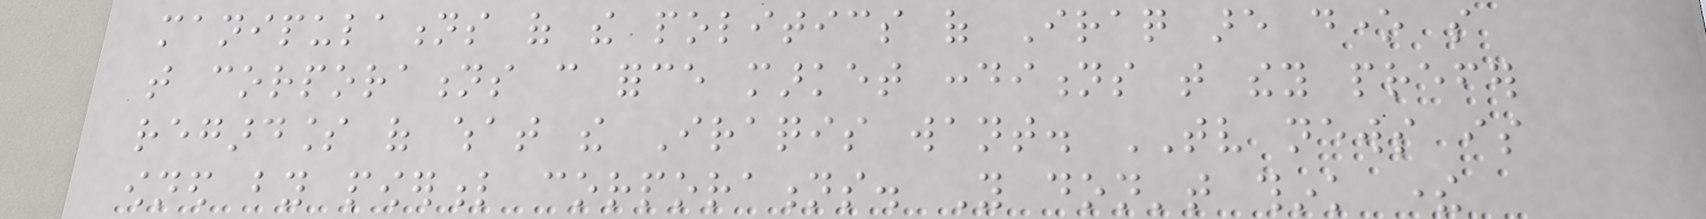manipulations of the politics of Iraq are done so
that corporations can force market conditions that they prefer
regardless of what the Iraqis want. TV news is
owned by powerful corporations. You don't think there
